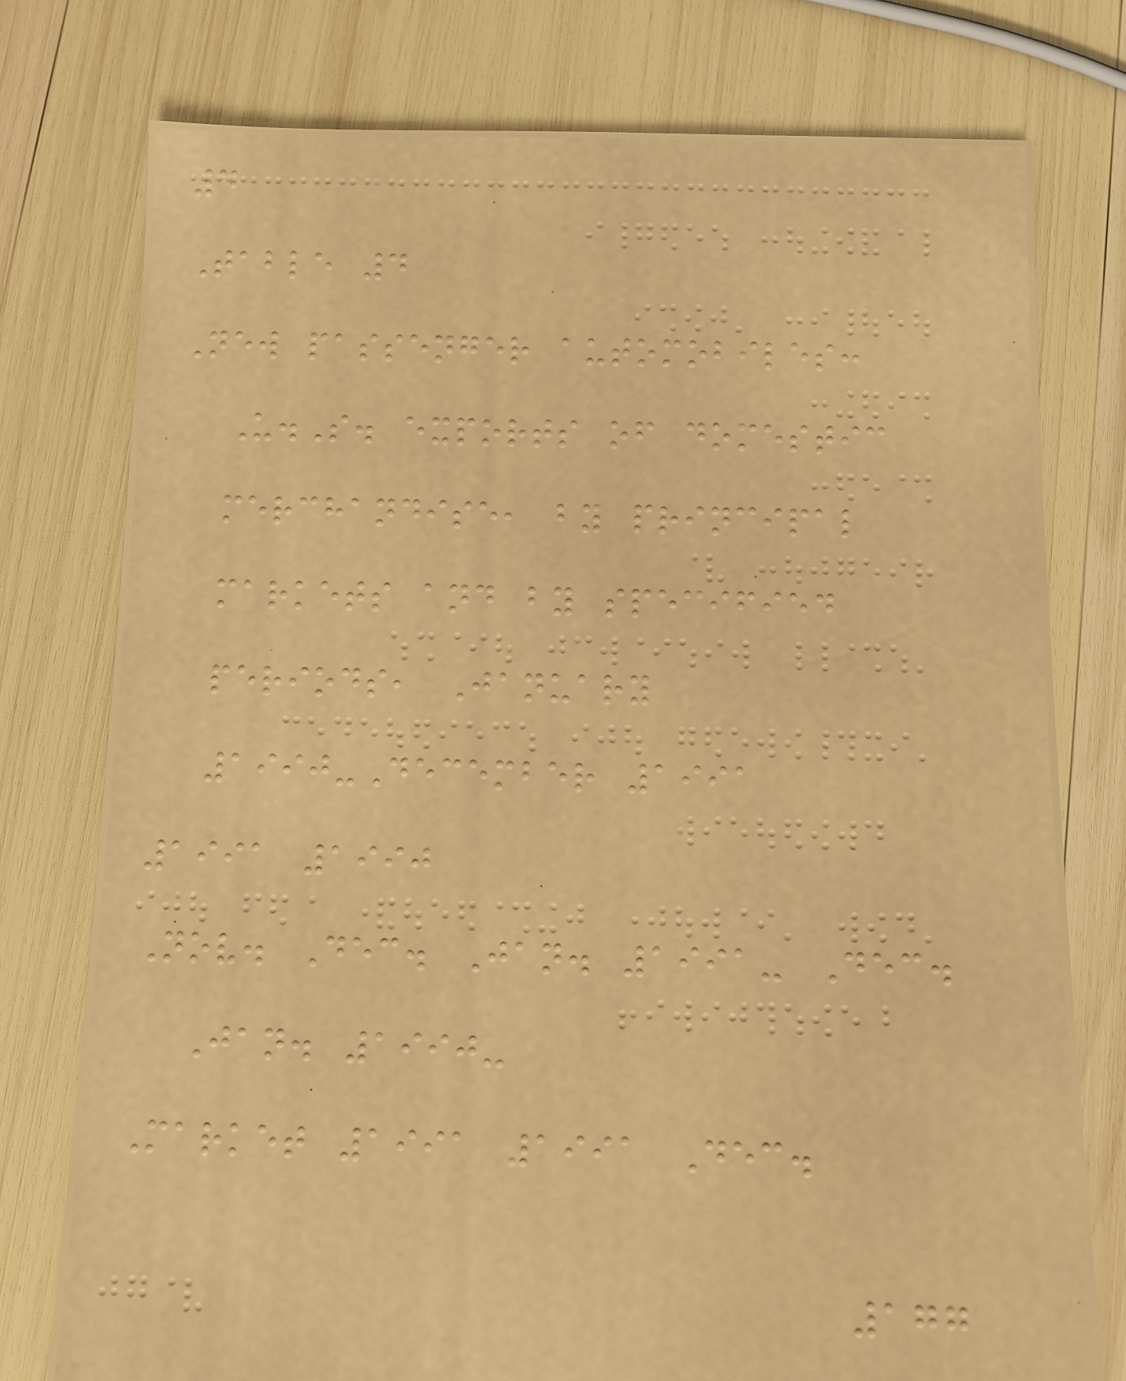4
Table 4
New passenger automobiles:
U.S. exports of domestic
merchandise, by principal
markets and by specified
periods, January
1990-December 1991
1991 1990
Nov. Dec. Jan. 1991- Dec.
Jan. 1990-
Market 1991 1991 Dec.
177
